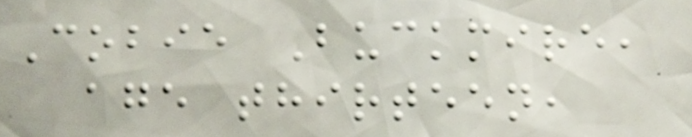Cobie Buckmire,
age thirteen,
